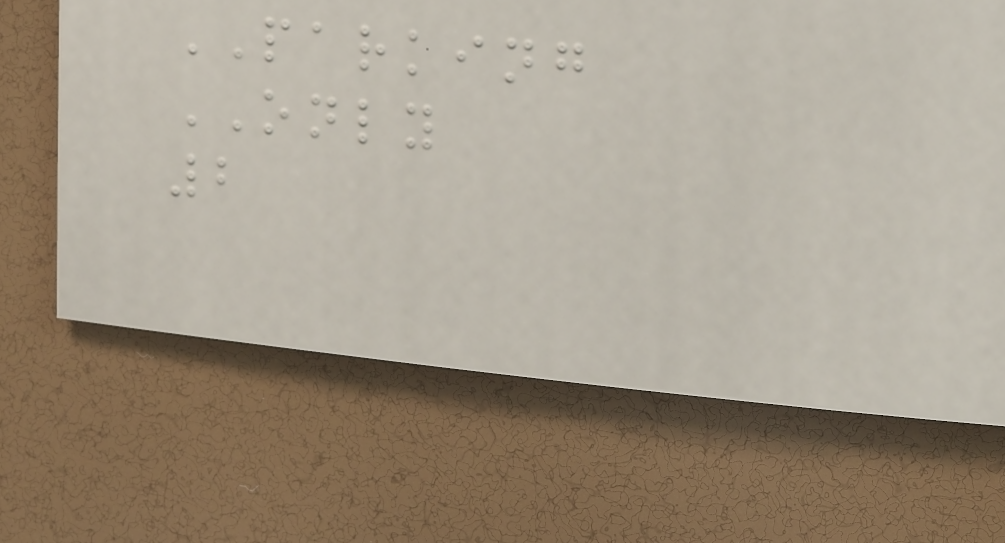PARKING
ONLY
2
